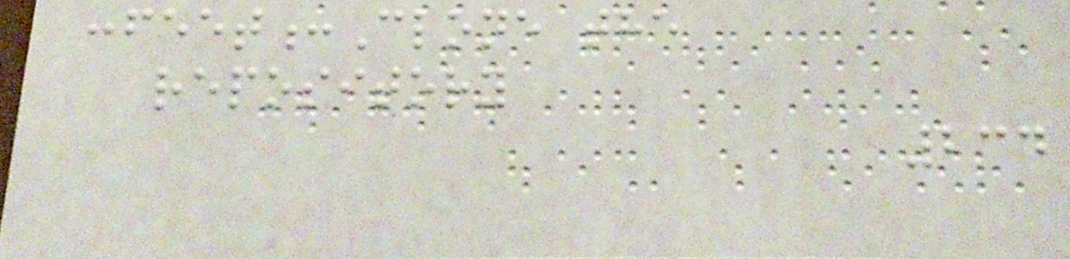:feet:Clone the
repository
234
